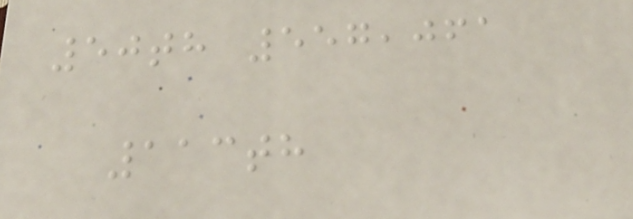50th 557,061
113th
